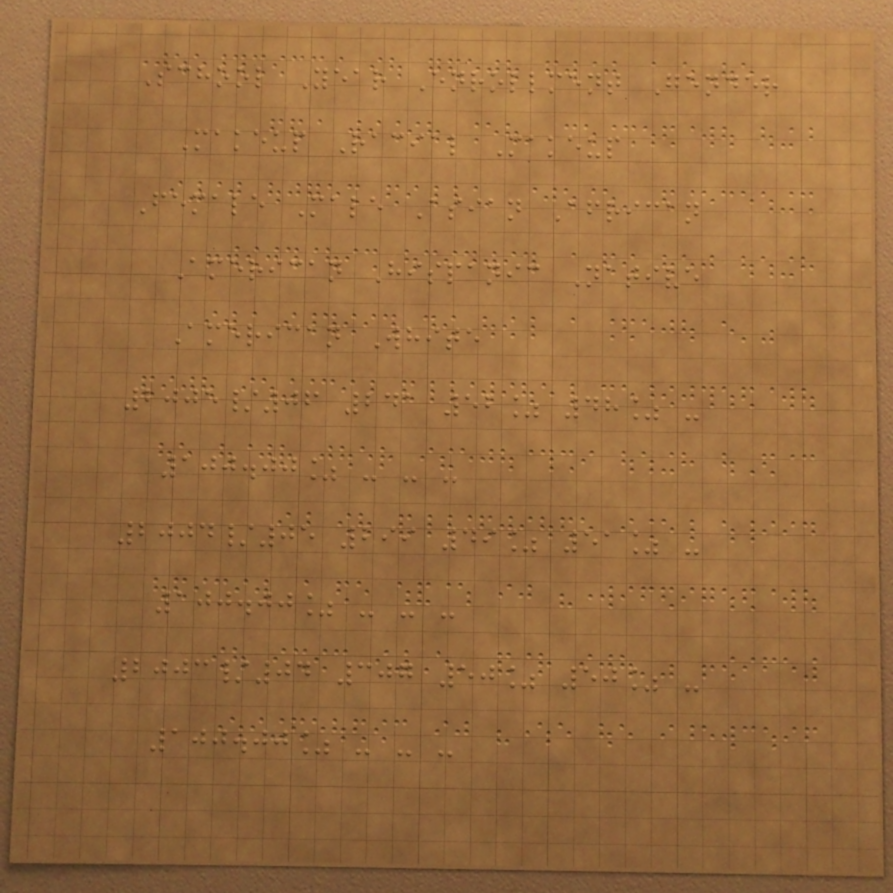School Year Enrollment Gender
Makeup Racial Makeup
Female Male Asian African
American Hispanic Native
American White
2005/06 241 52% 48% -
100.00% - - -
2004/05 299 49% 51% -
100.00% - - -
2003/04 307 50% 50% -
100.00% - - -
